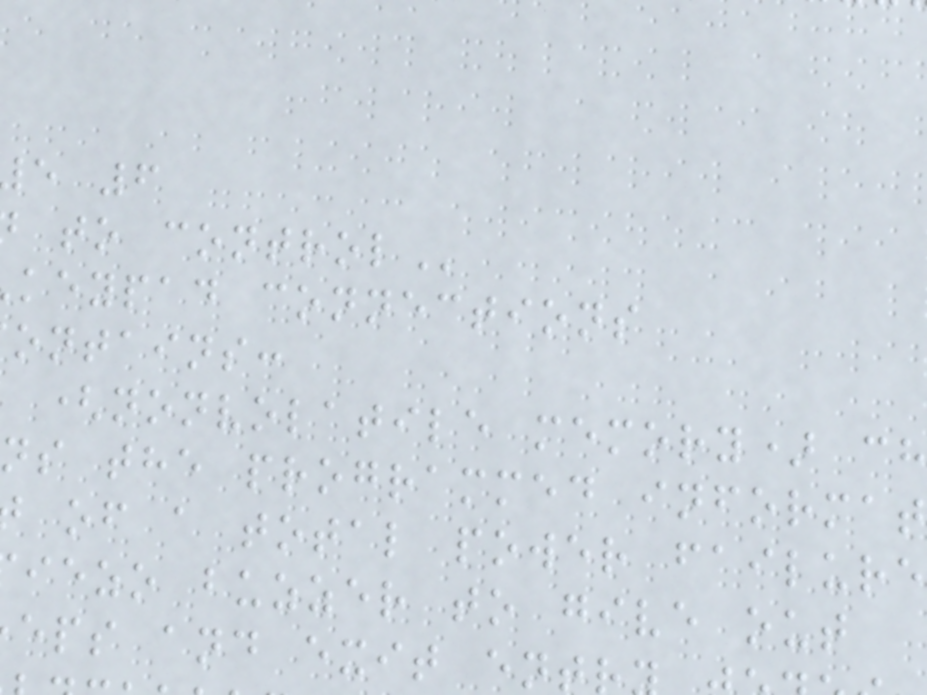keypad connections
ontains:
(nonvolatile memory) ch
ns the programmed informat
of a total power failure
iezo buzzer to give out
eps and exit ent
